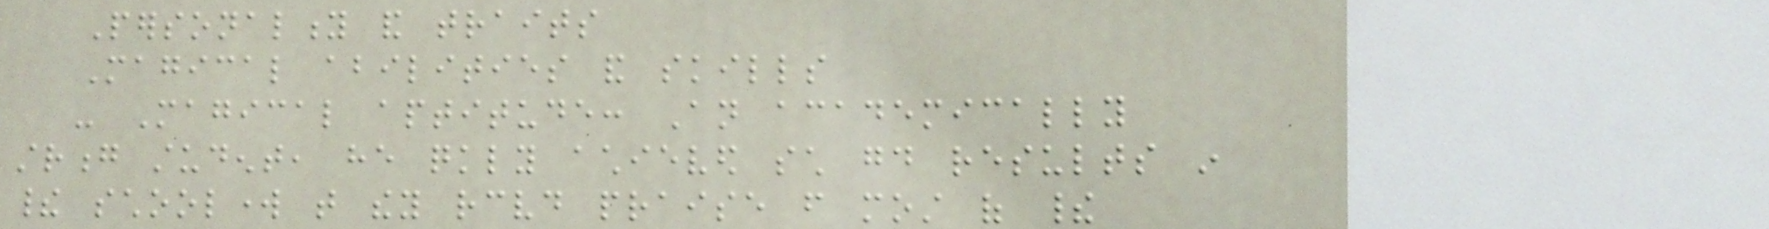Personality and traits
Magical abilities and skills
- Magical aptitude: An academically
strong student, he quickly achieved such good results in
their schoolwork that they received praise from most of their
